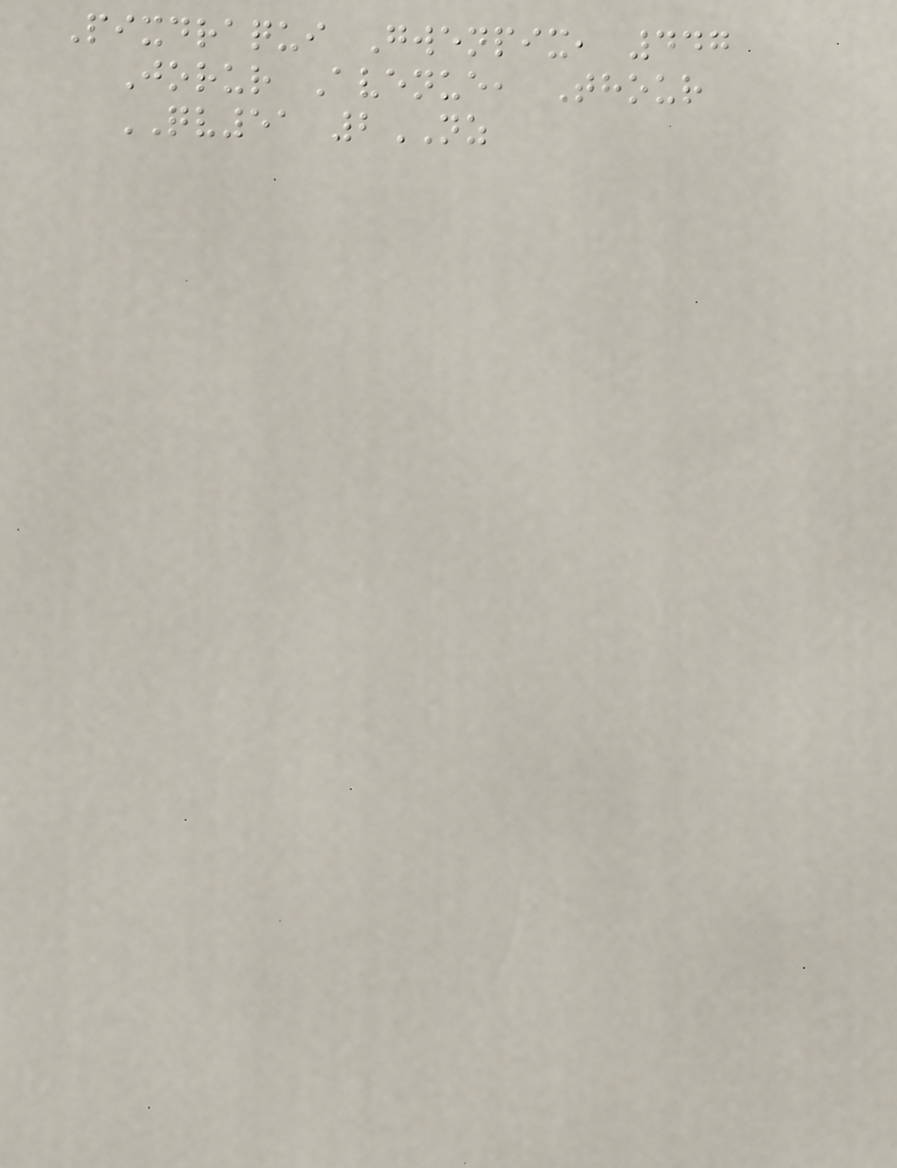Pixdraqui Gwenpix, 447
Jorur Avenue, Thour
QV51 2NZ
